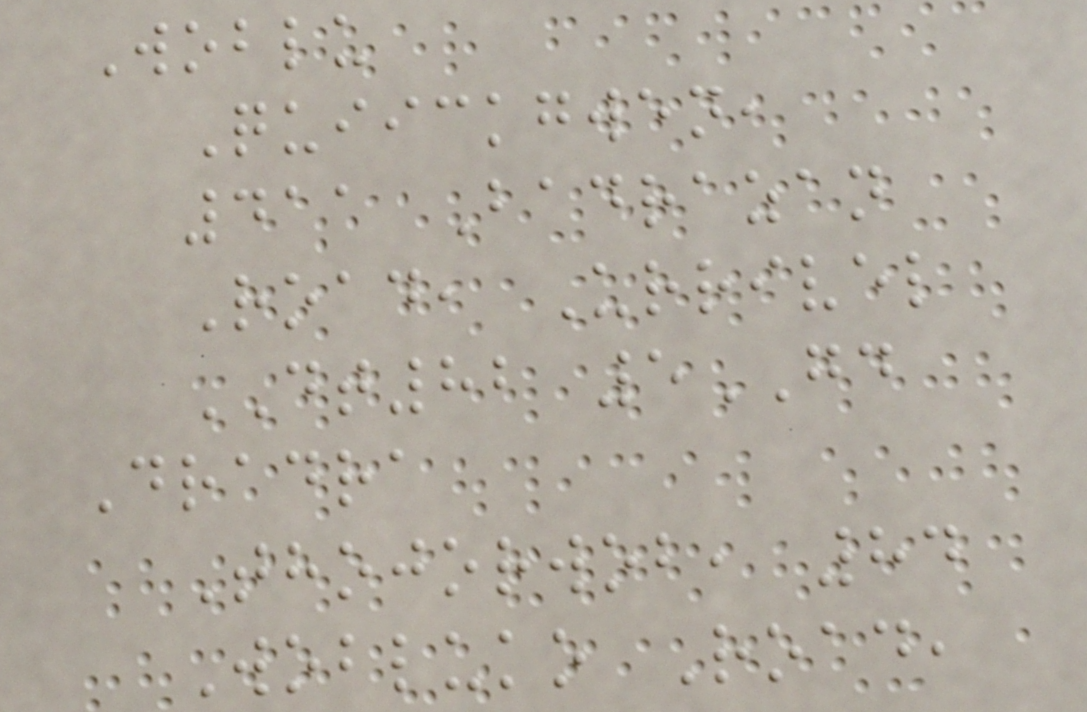Woblu
Quiickgwen,
411 Badrazan
Road, Urrivel
DT82 5GD
Dradra
Thojorwob, 84
Wobluko Road,
